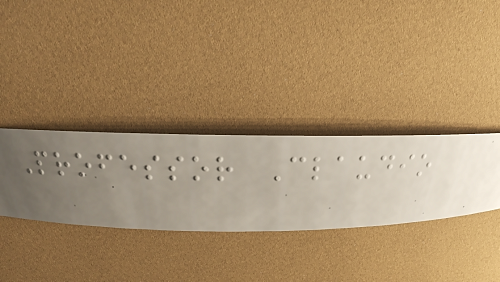Professor Claudio
